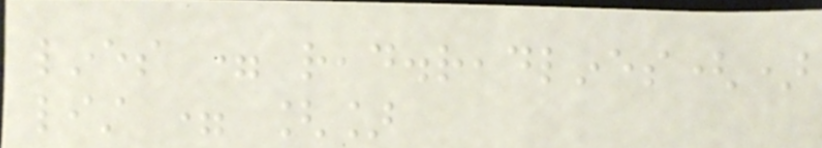lines = read.readlines()
list = []
